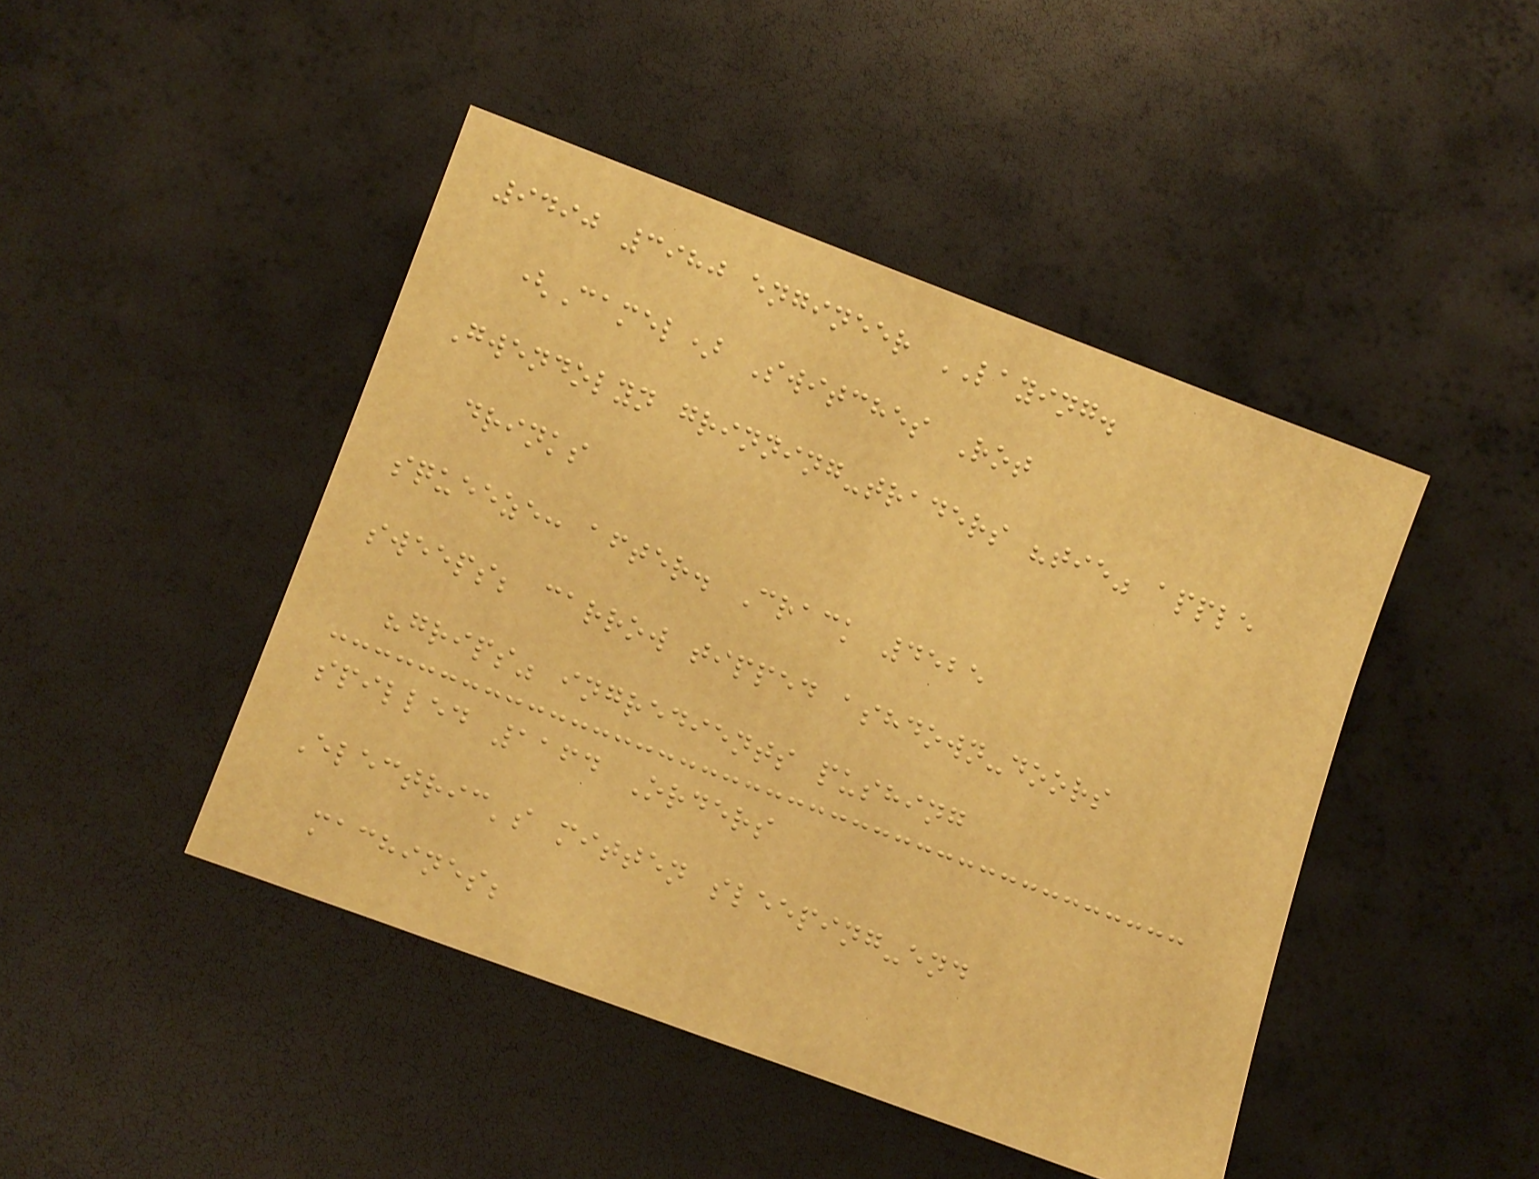9490 3980 engineer LAYING.
(Camel) Switches Rot
Gwendolyn grinning-traders "tie" apple
drinks
squeeze: after. Crack 4525
sweeps; carrow tipped ashdown-doors
"grips" ingredients pushing
spilled 1164 Orders
Electric's mitten sleeping-end
machines;
